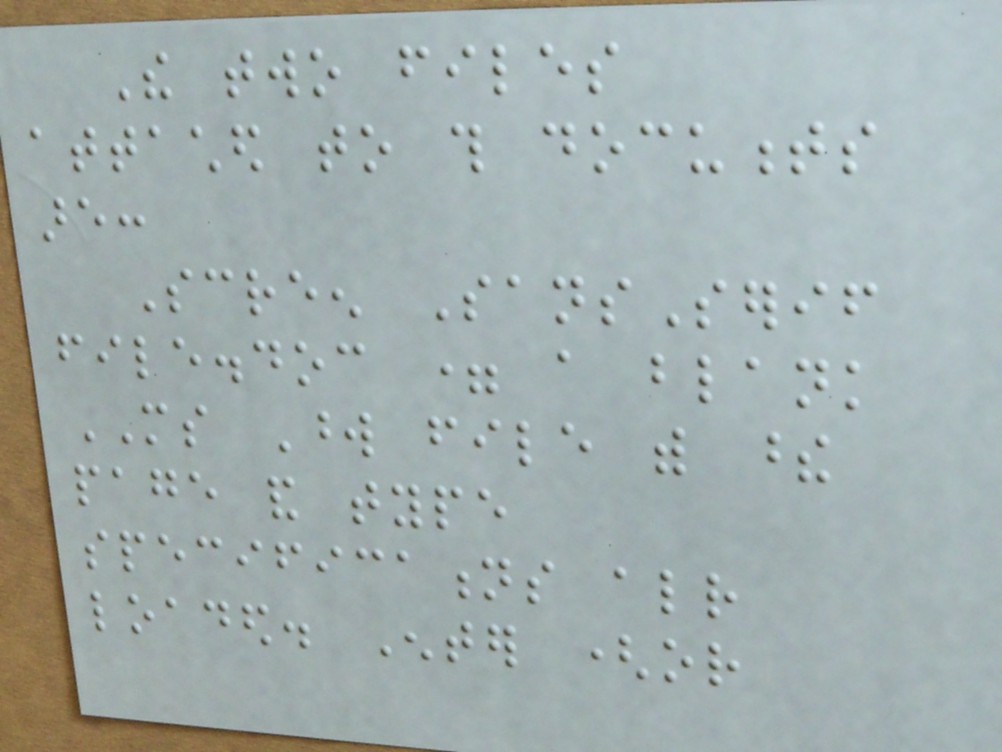The two files
attached to this documents
are:
Screen SansSerif
file.doc = a blank
MS Word file with these
page and type
specifications already
loaded. Enter (or
